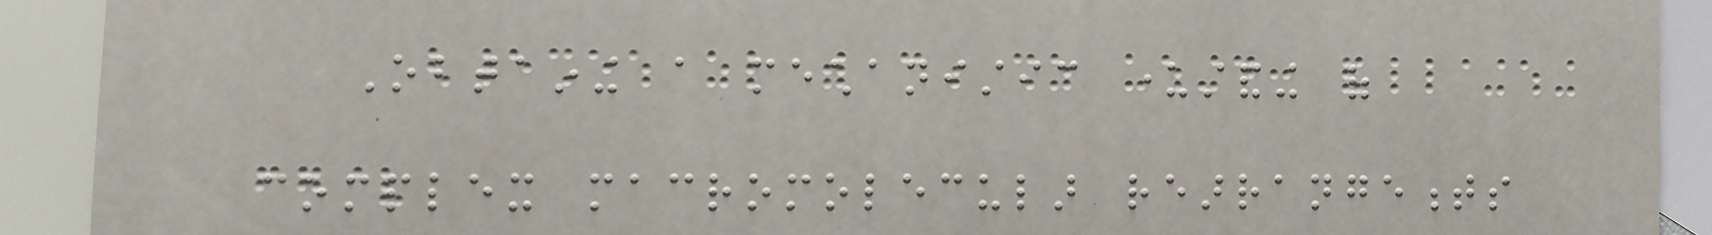Obtaining a mechanistic understanding of
complex macromolecular rearrangements
